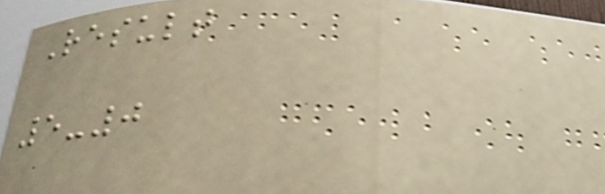Result
5-0
